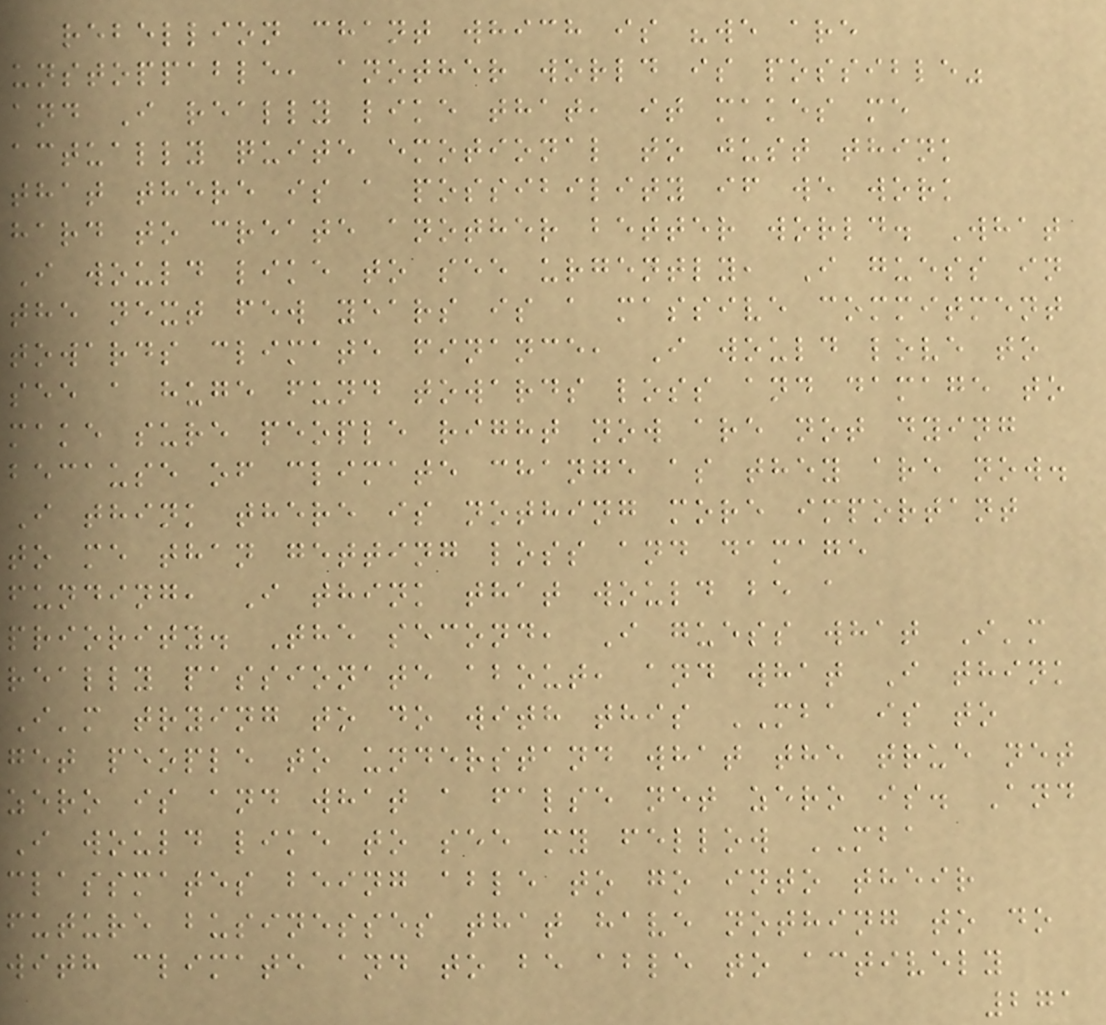rebellion chant which is "we are
unstoppable, another world is possible"
and I really like that, it makes me
actually quite emotional to just think
that there is a possibility if we work
hard to create another better world. What
I would like to see urgently, I guess in
the next few years is a massive commitment
towards climate finance, I would love to
see a huge fund towards loss and damage to
make sure people right now are not dying
because of climate change as they are now.
I think there is nothing more important
to me than getting loss and damage
funding, I think that would be a
priority. The second, I guess what I'm
really passionate about, and what I think
I'm trying to do with this MBA is to
get people to understand what the true net
zero is and what a false net zero is. And
I would like to see my fellow MBA
classmates being able to go into their
future businesses that have nothing to do
with climate and to be able to actively
271
